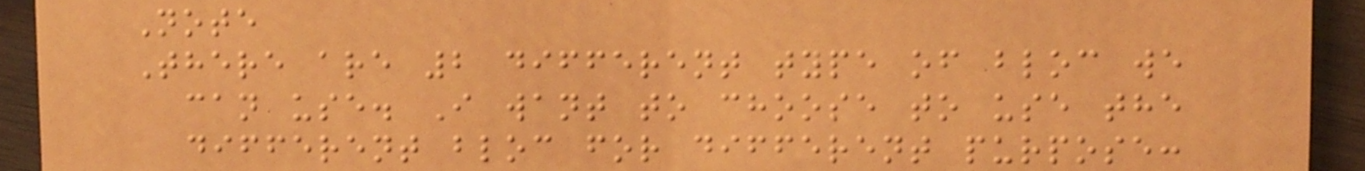Note
There are 2 different type of bloc we
can use. I want to choose to use the
different bloc for different purpose:
